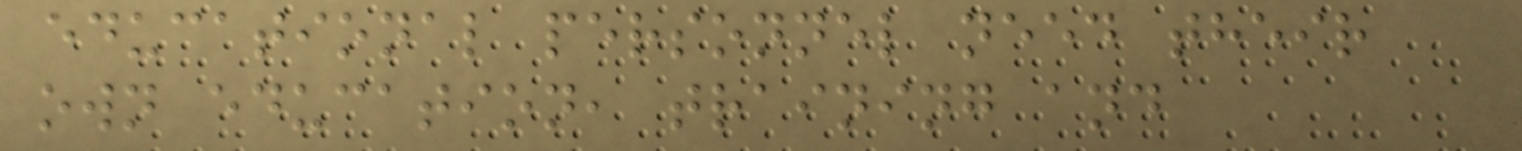educational personnel need their
own education, training and
